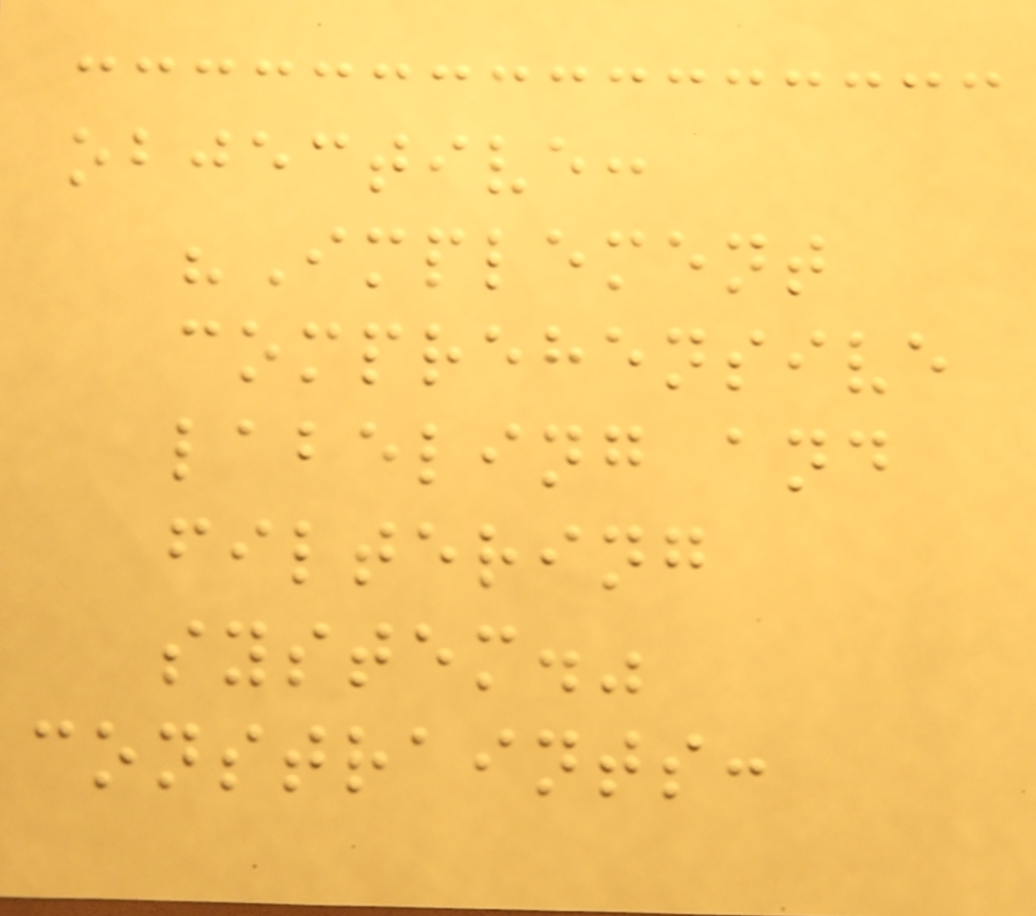objective:
"Implement
comprehensive
labeling and
filtering
system."
constraints:
